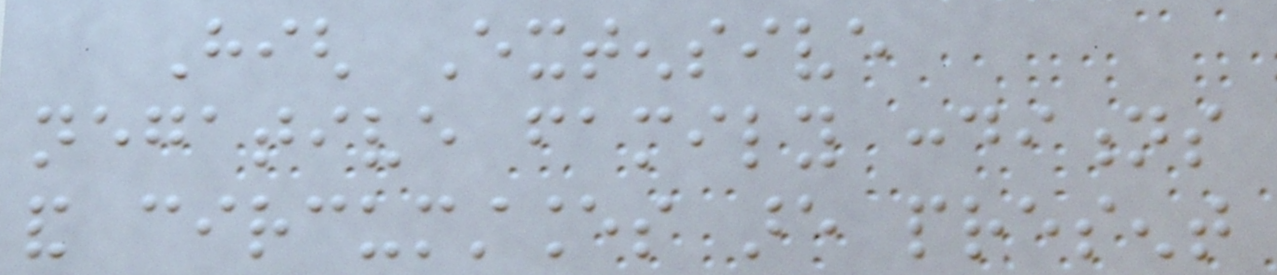High Extensive
negative family conditions
and circumstances are present
